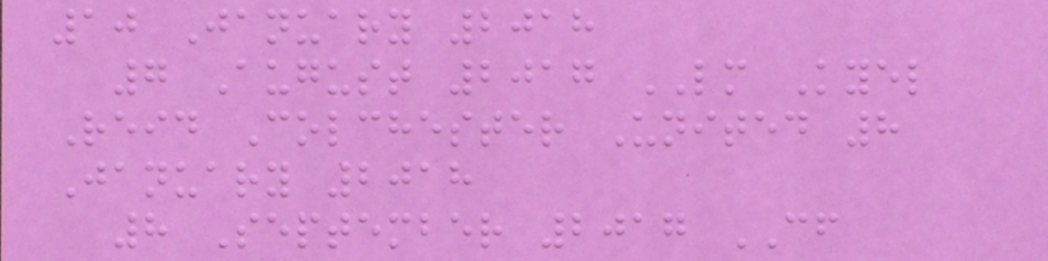10 January 2018
7 August 2017 LM Kyel
Reid Colchester United 8
January 2018
8 September 2017 CF
